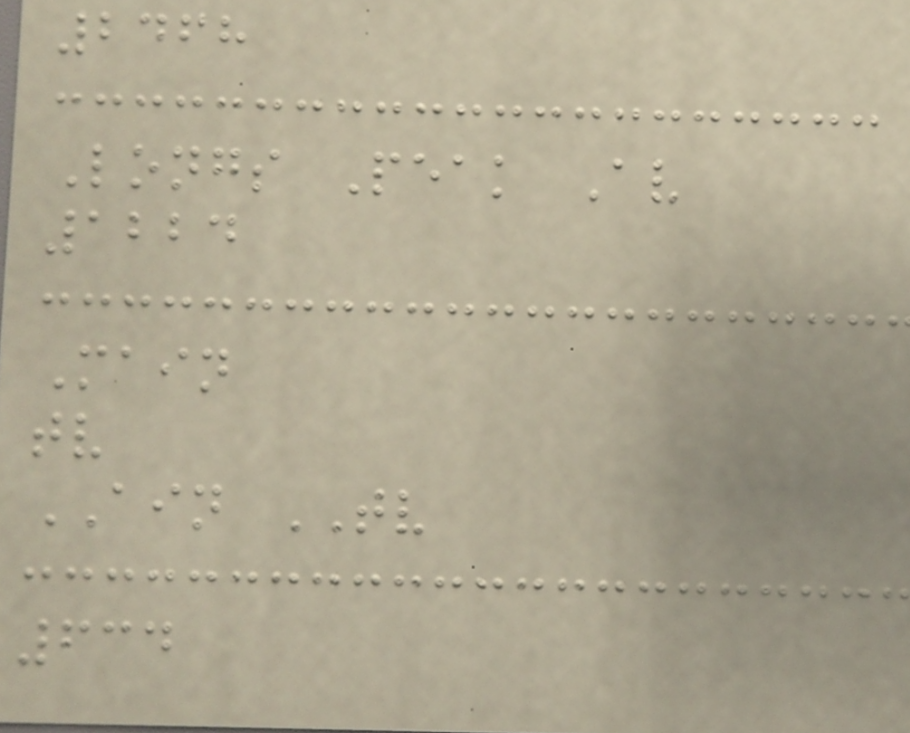2468
Longs Peak Av
1224
Main
tv
AIN TV
634
